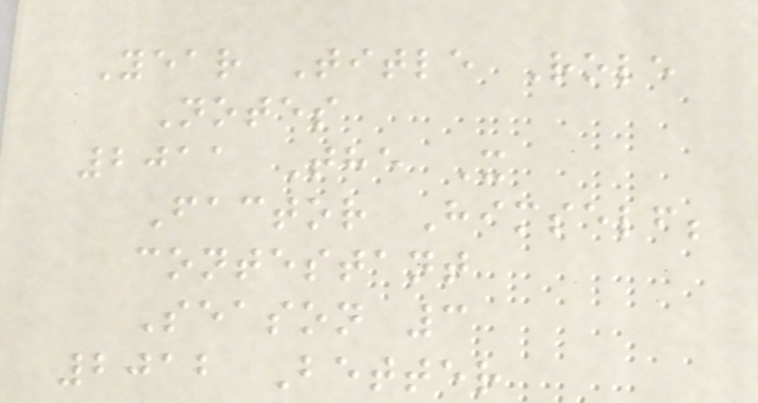Year Title Role
Notes
2011 The X
Factor Himself;
contestant
Season 3
2012 Better
